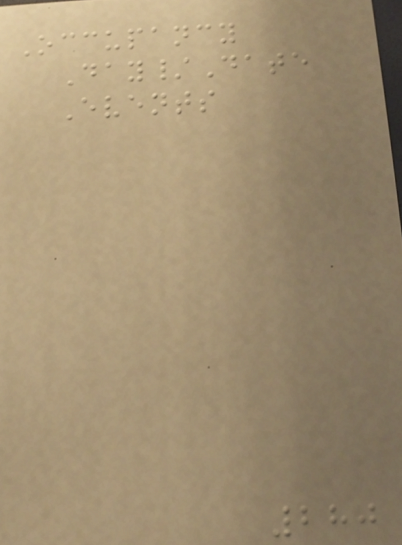Occupancy
Day/Date
Events
280
